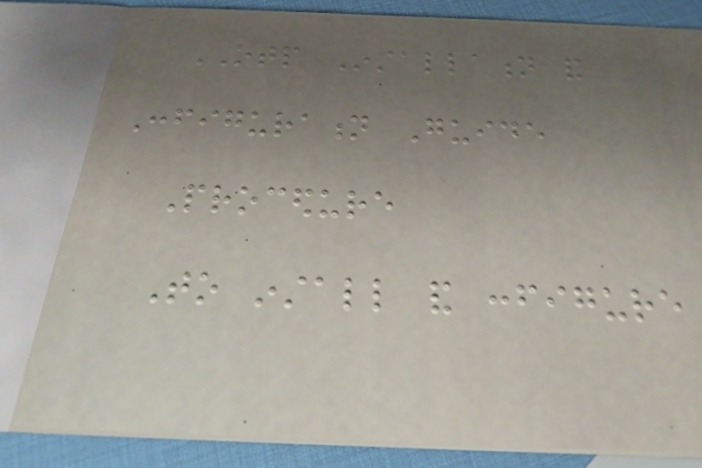OTP Installation and
Configuration Guide
Procedure
To install and configure
